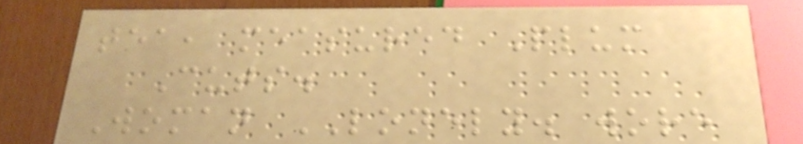tea, measured Plum
Cuts.
Woman LONELY. wore
